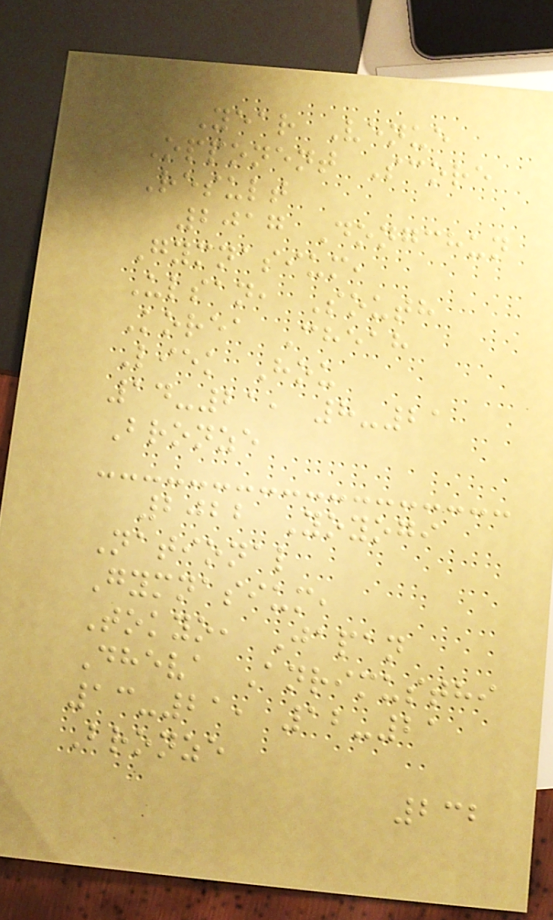Year Venue
Opponent Score
Result
2017 Dongchun
Gymnasium,
Ulsan, South
Korea Cheah
Liek Hou
14-21, 8-21
Bronze
2022 Yoyogi
National
Gymnasium,
Tokyo, Japan
Dheva Anrimusthi
13-21, 12-21
Bronze
232
